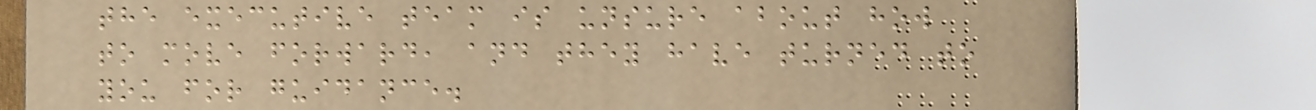the executive team is unsure about how
to move forward, and they have turned to
you for guidance.
